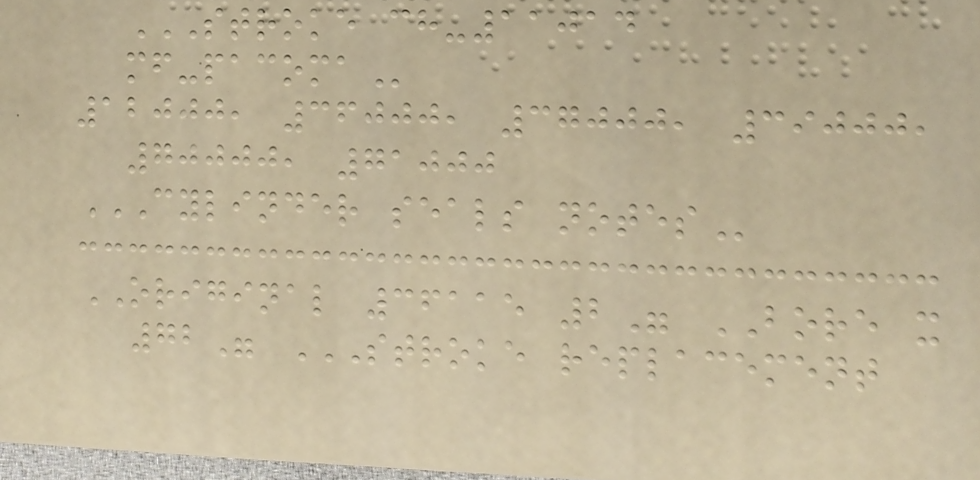STROKE CH-11014
MF-PACOMA
12000, 36000, 37000, 39000,
70000, 71000
CYLINDER SEALS NOTES
ORIGINAL 36115 2" BORE x
72" STROKE REPLACEMENT
